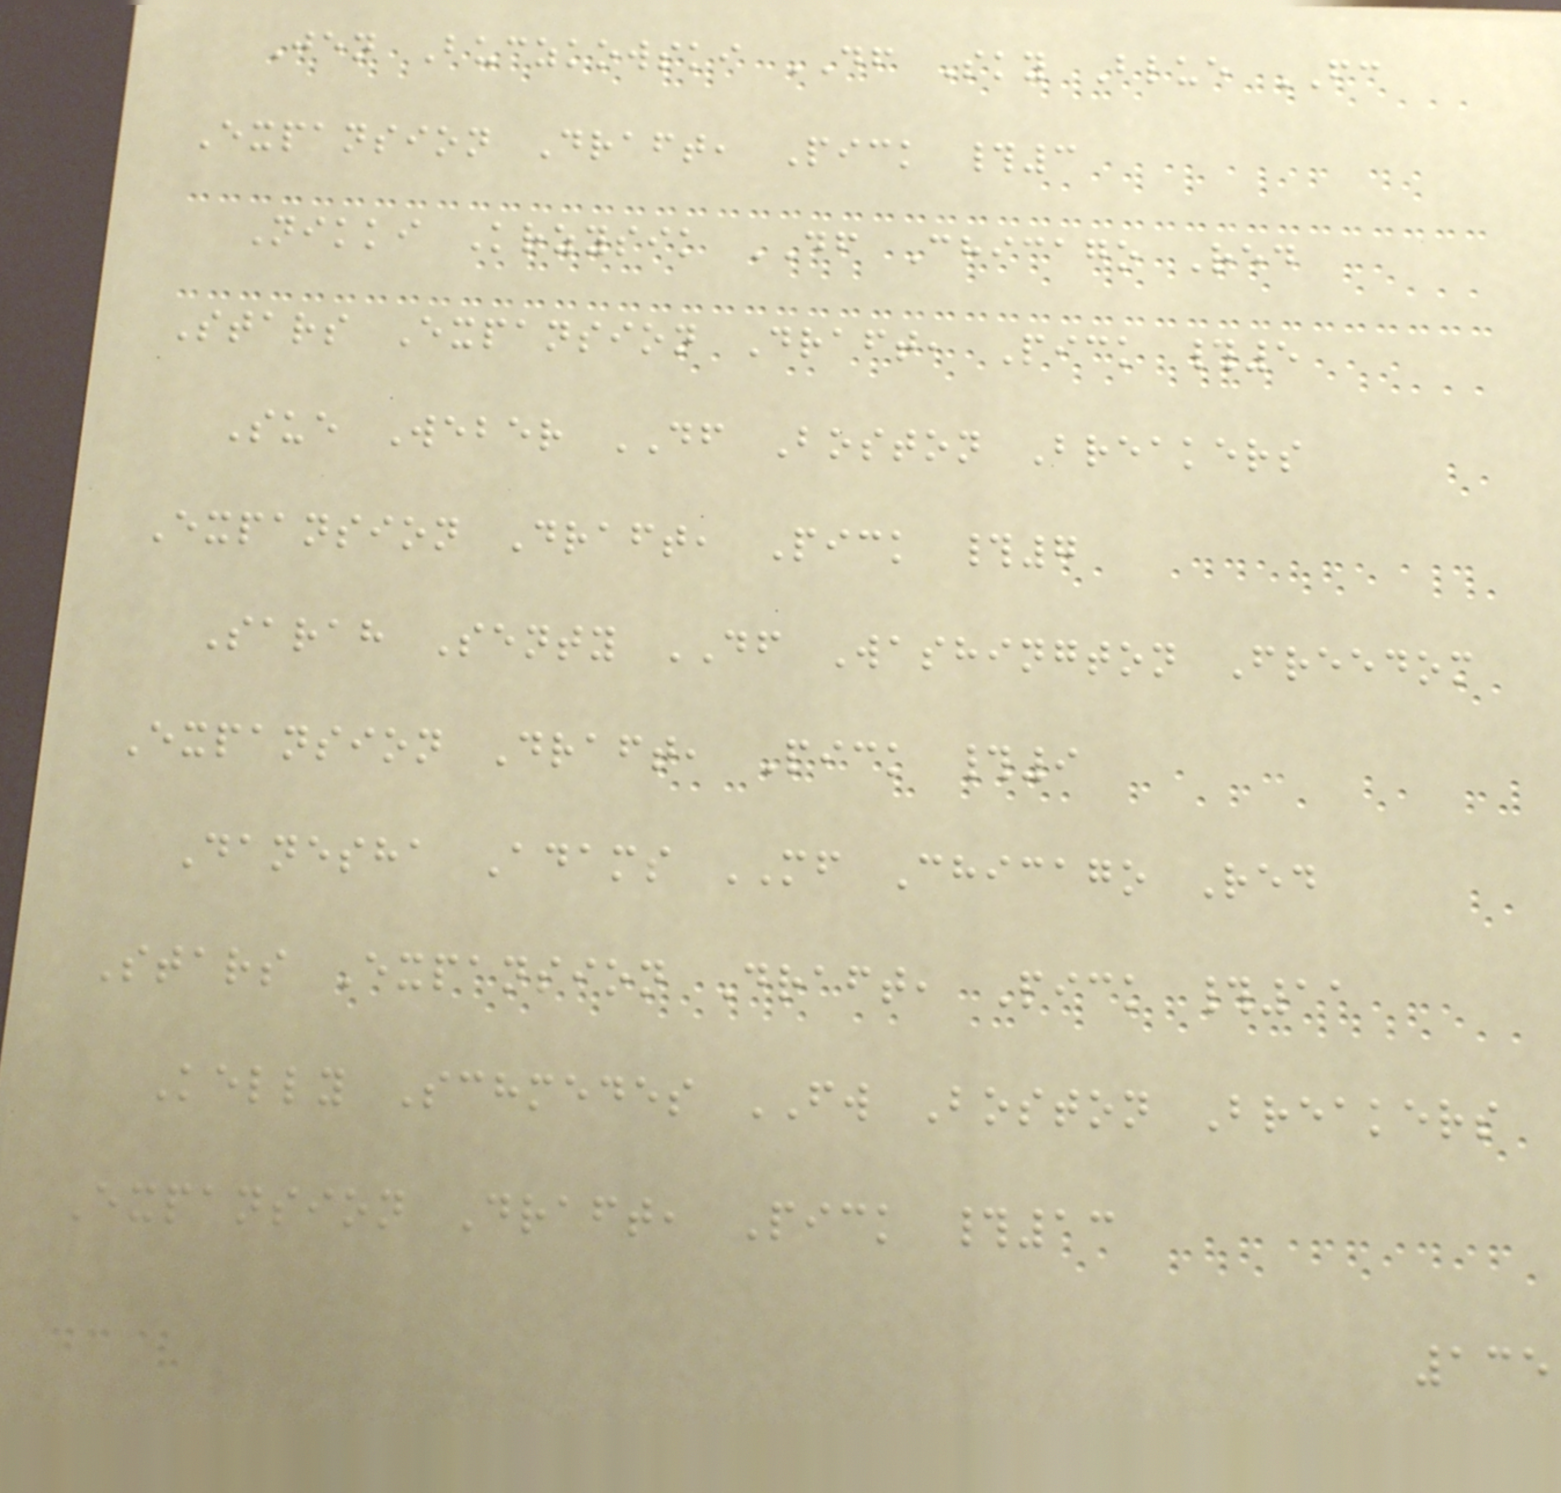Jen Buczkowski DF Sky Blue FC
Expansion Draft, Pick #3
Nikki Krzysik DF Chicago Red
Stars Expansion Draft, Pick #5
Sue Weber DF Boston Breakers
Expansion Draft, Pick #7
Sarah Senty DF Washington Freedom
Expansion Draft, Pick #9
Danesha Adams MF Chicago Red
Stars Expansion Draft, Pick #11
Kelly Schmedes FW Boston Breakers
Expansion Draft, Pick #13
135
